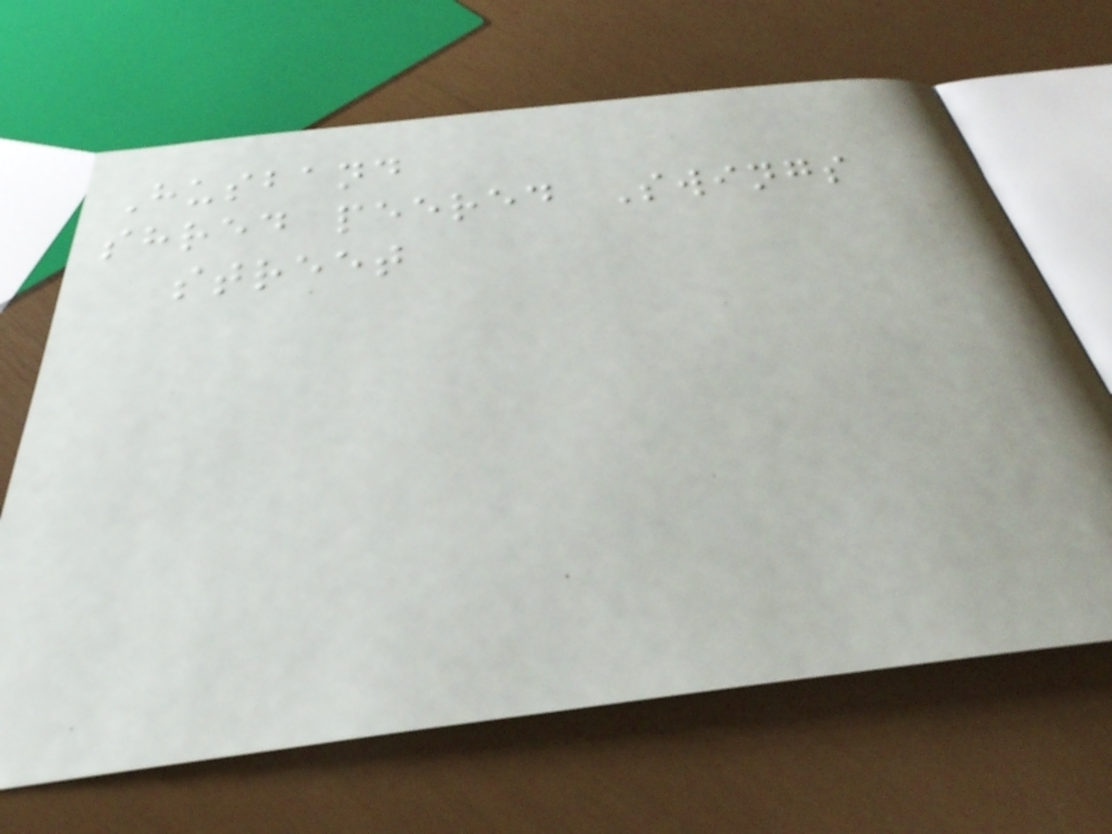Husband
shred peered Swings
street
